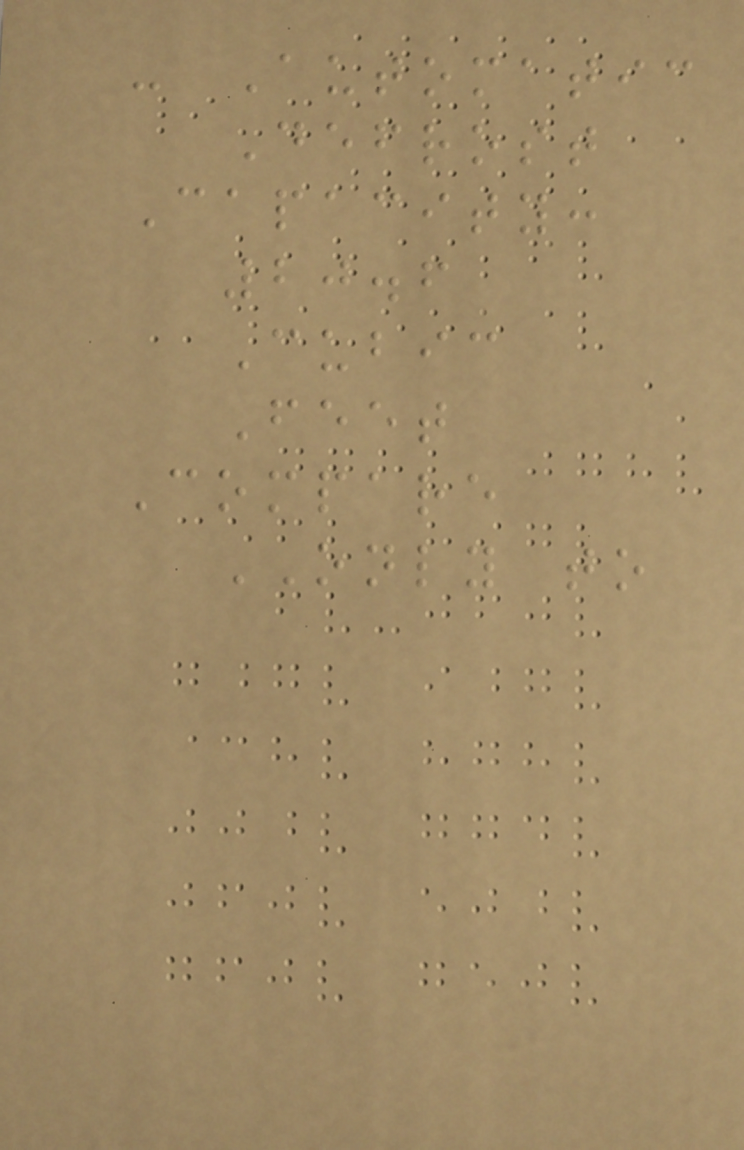- Automatic
Defrost
Capacity:
20.6
Cubic
Feet
Compare
ONLY to
